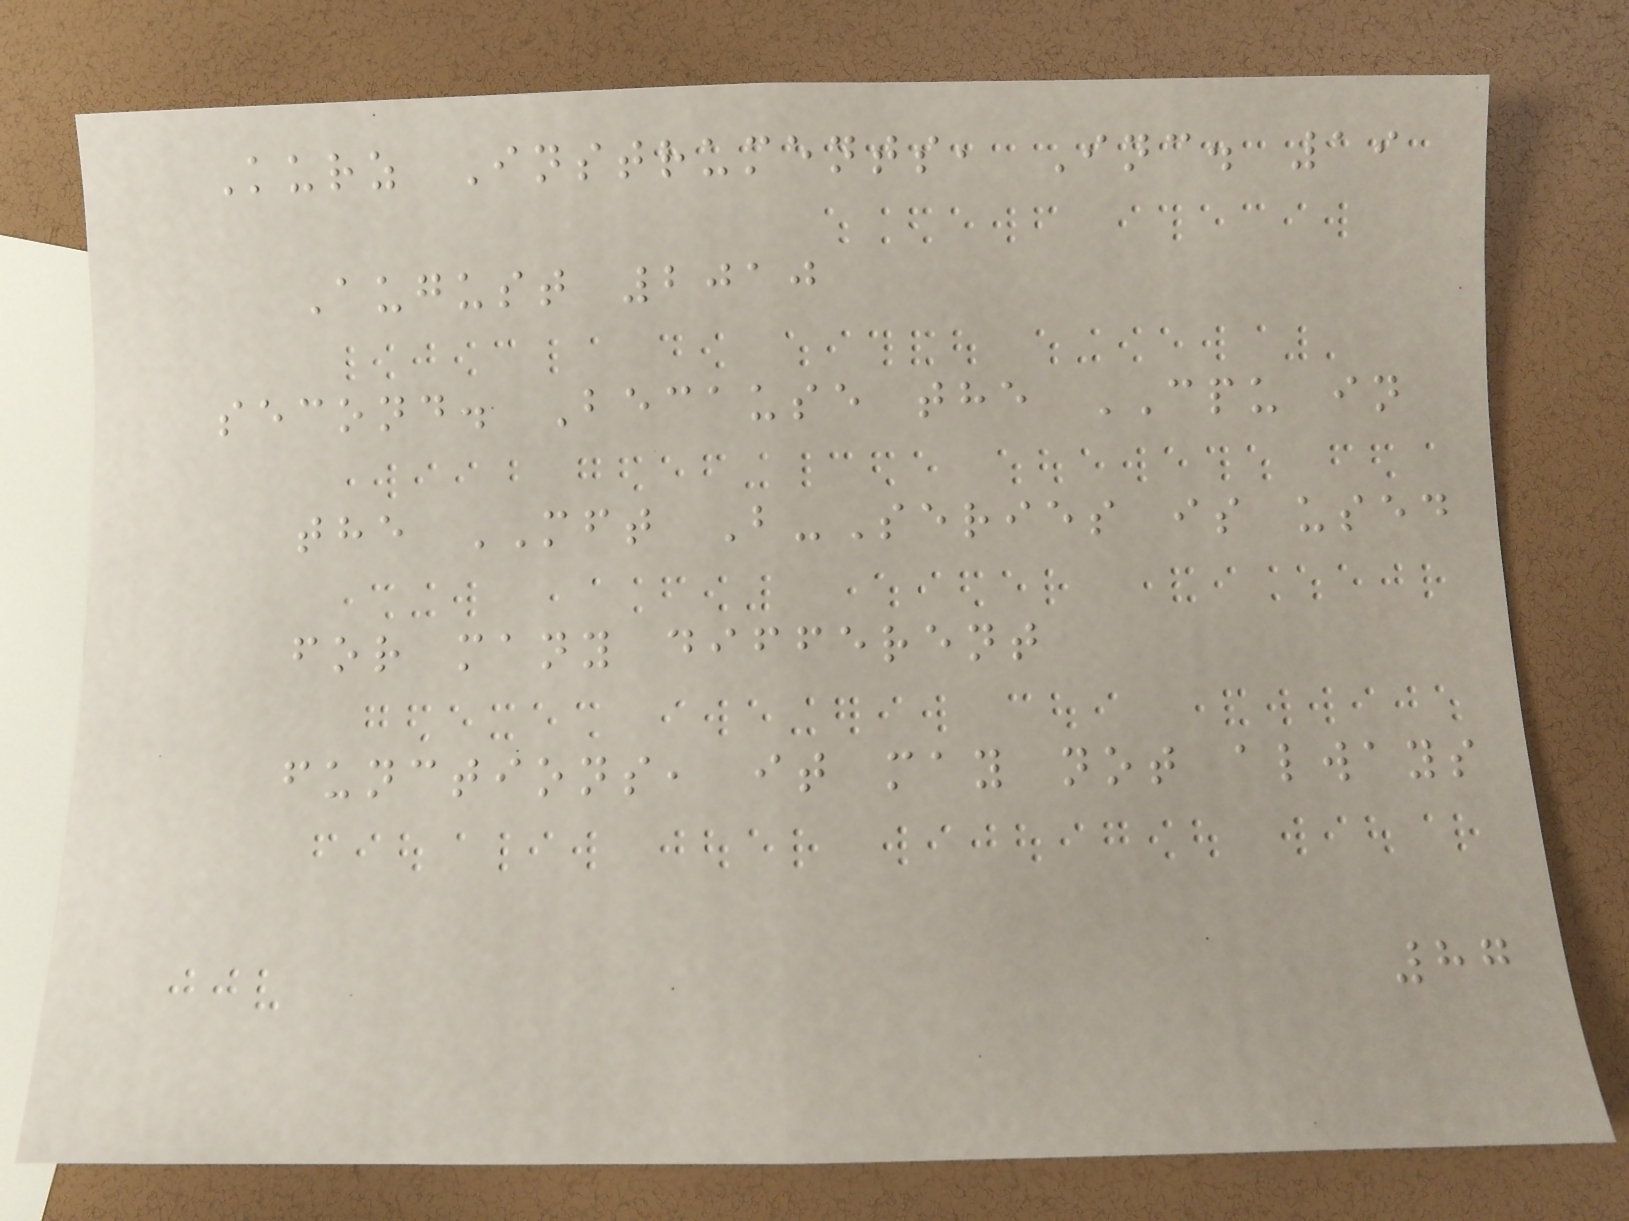Kurz Instruments, Inc. 19
August 2010
second. Because the CPU in
the MFT B-Series is used
for many different
functions, it may not always
87
